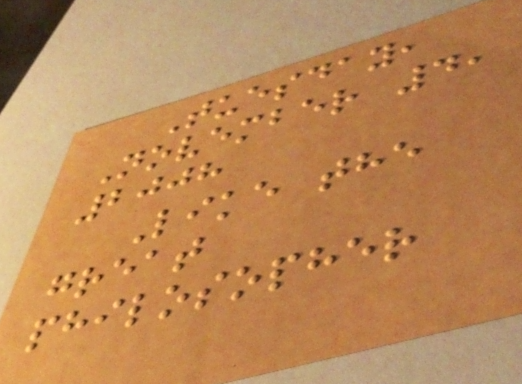Tuesday,
November 4,
2008
Like the
great
philosopher
